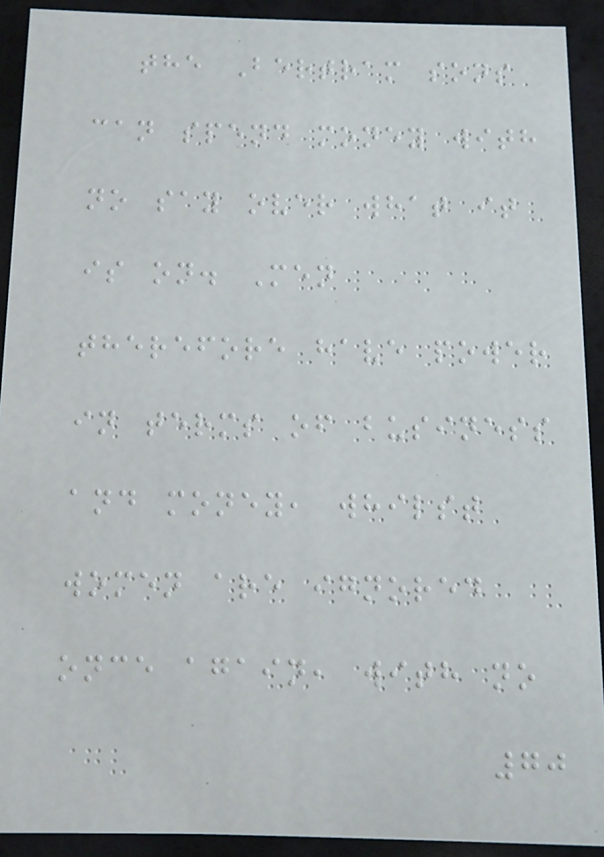the Bertram sons
can spend money with
no say over what it
is on. Men
therefore have power
in terms of business
and money, whilst
women are ignored
once again, with no
70
